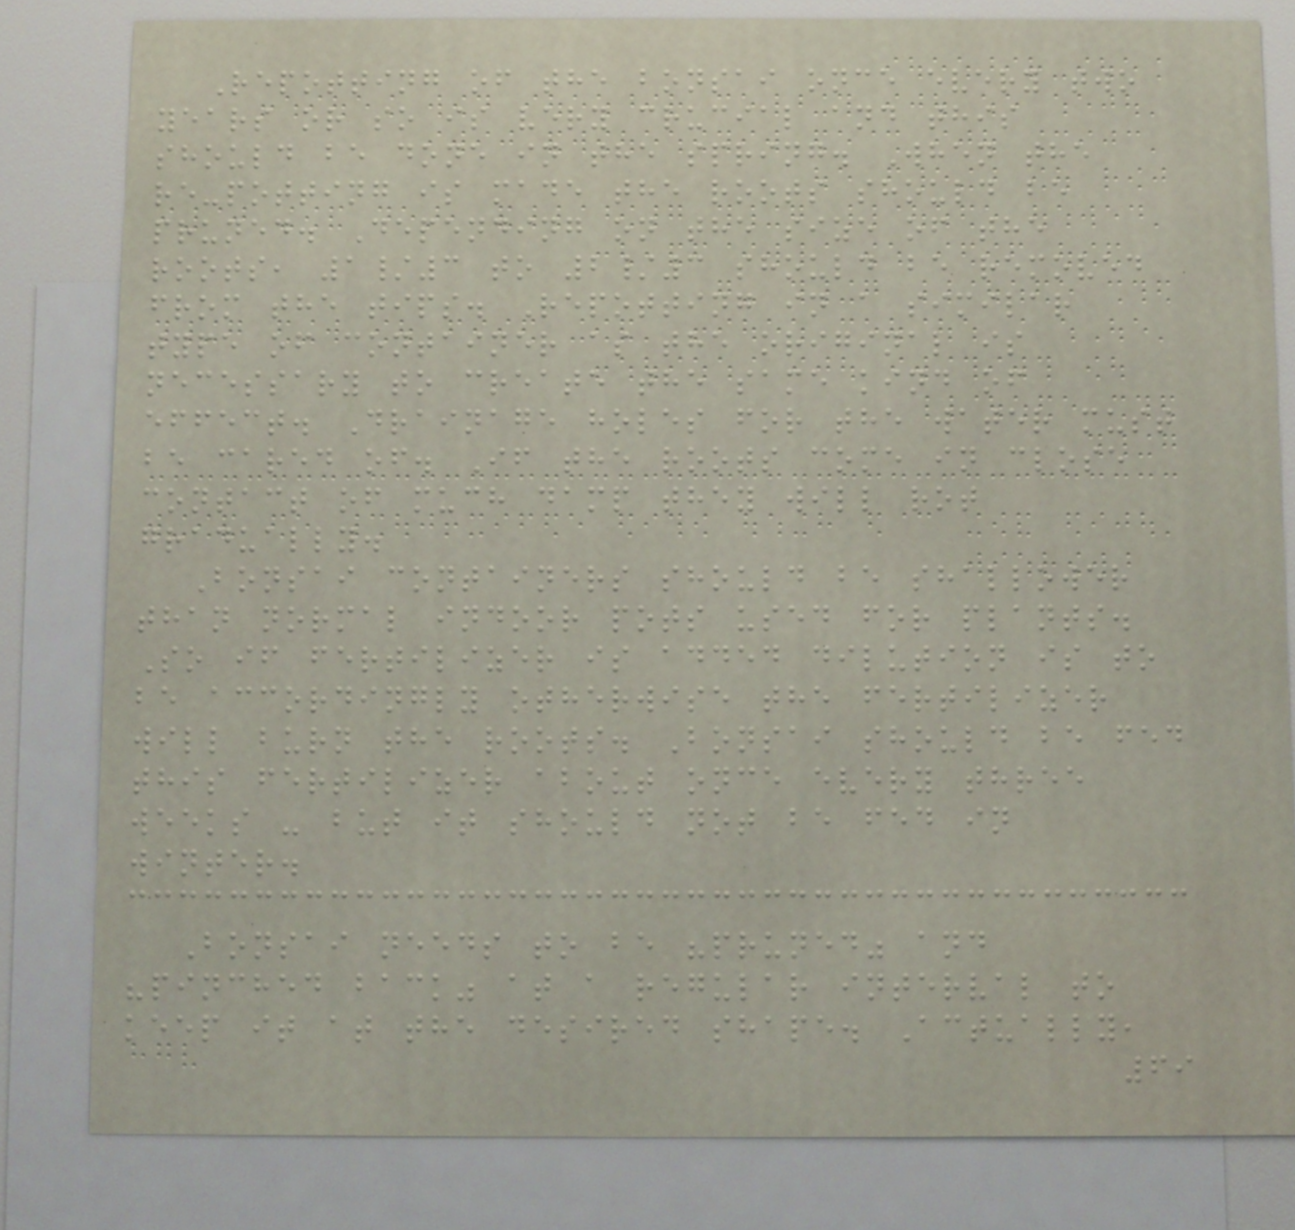Repotting of the bonsai once every two
years or so is very crucial and this
should be done in the spring. When the
re-potting is made the roots should be
pruned. Depending on the size of the
roots, 1/3 to 2/3 should be removed
from the tips. Repotting in a similar
type of container as the original is
necessary to create the same kind of
effect. Drainage holes for the water must
be cared of. If the roots come in close
contact of much damp they will rot
gradually.
Bonsai containers should be shallower
than normal indoor pots used for plants.
So if fertilizer is added dilution is to
be accordingly otherwise the fertilizer
will burn the roots. Bonsai should be fed
this fertilizer about once every three
weeks - but it should not be fed in
winter.
Bonsai needs to be "pruned" and
"pinched back" at a regular interval to
keep it at the desired shape. Actually,
69
